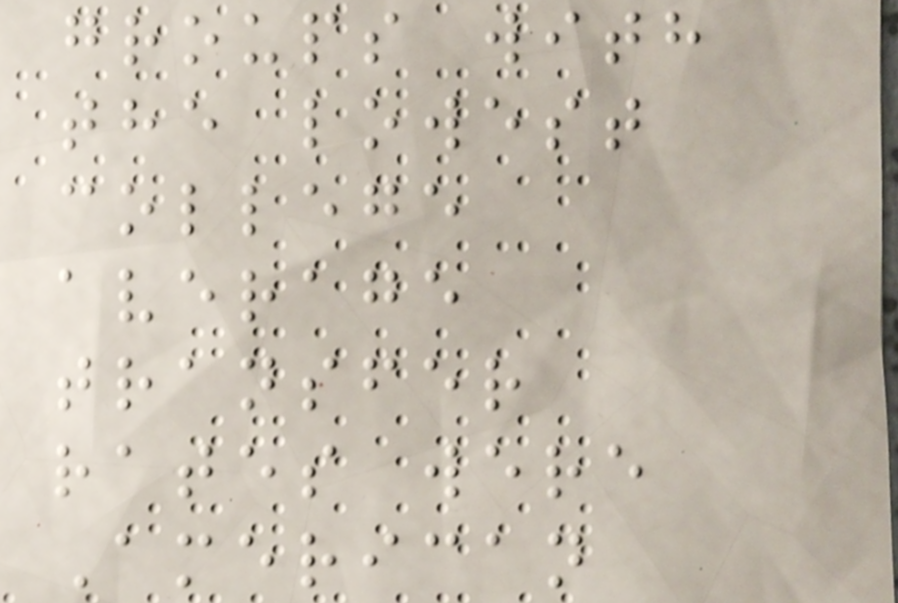groups with
the lowest
college
average
transfer
rates were
American
